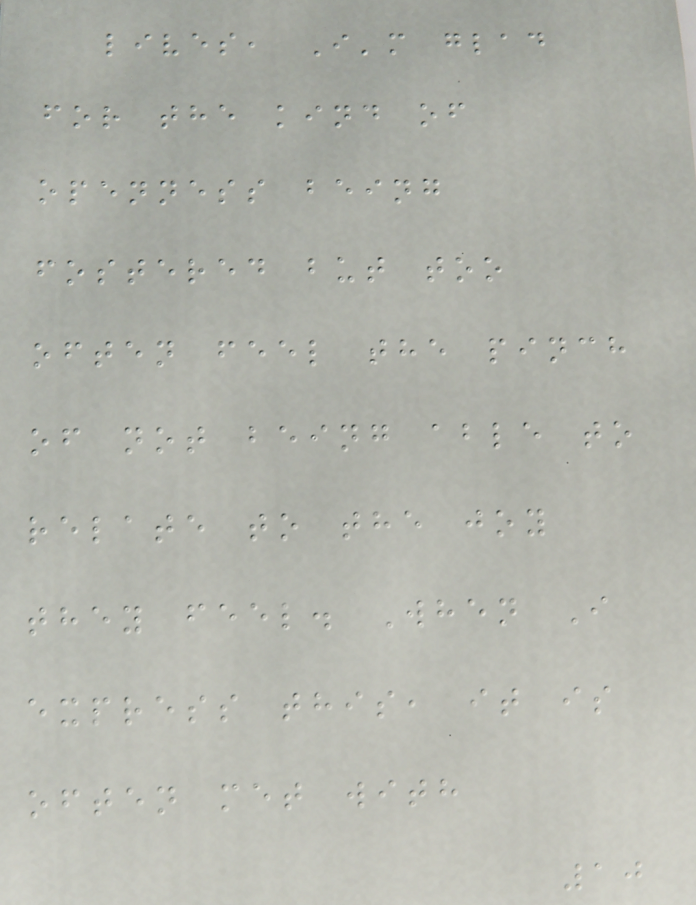lives, I'm glad
for the kind of
openness being
fostered but too
often feel the pinch
of not being able to
relate to the joy
they feel. When I
express this, it is
often met with
10
